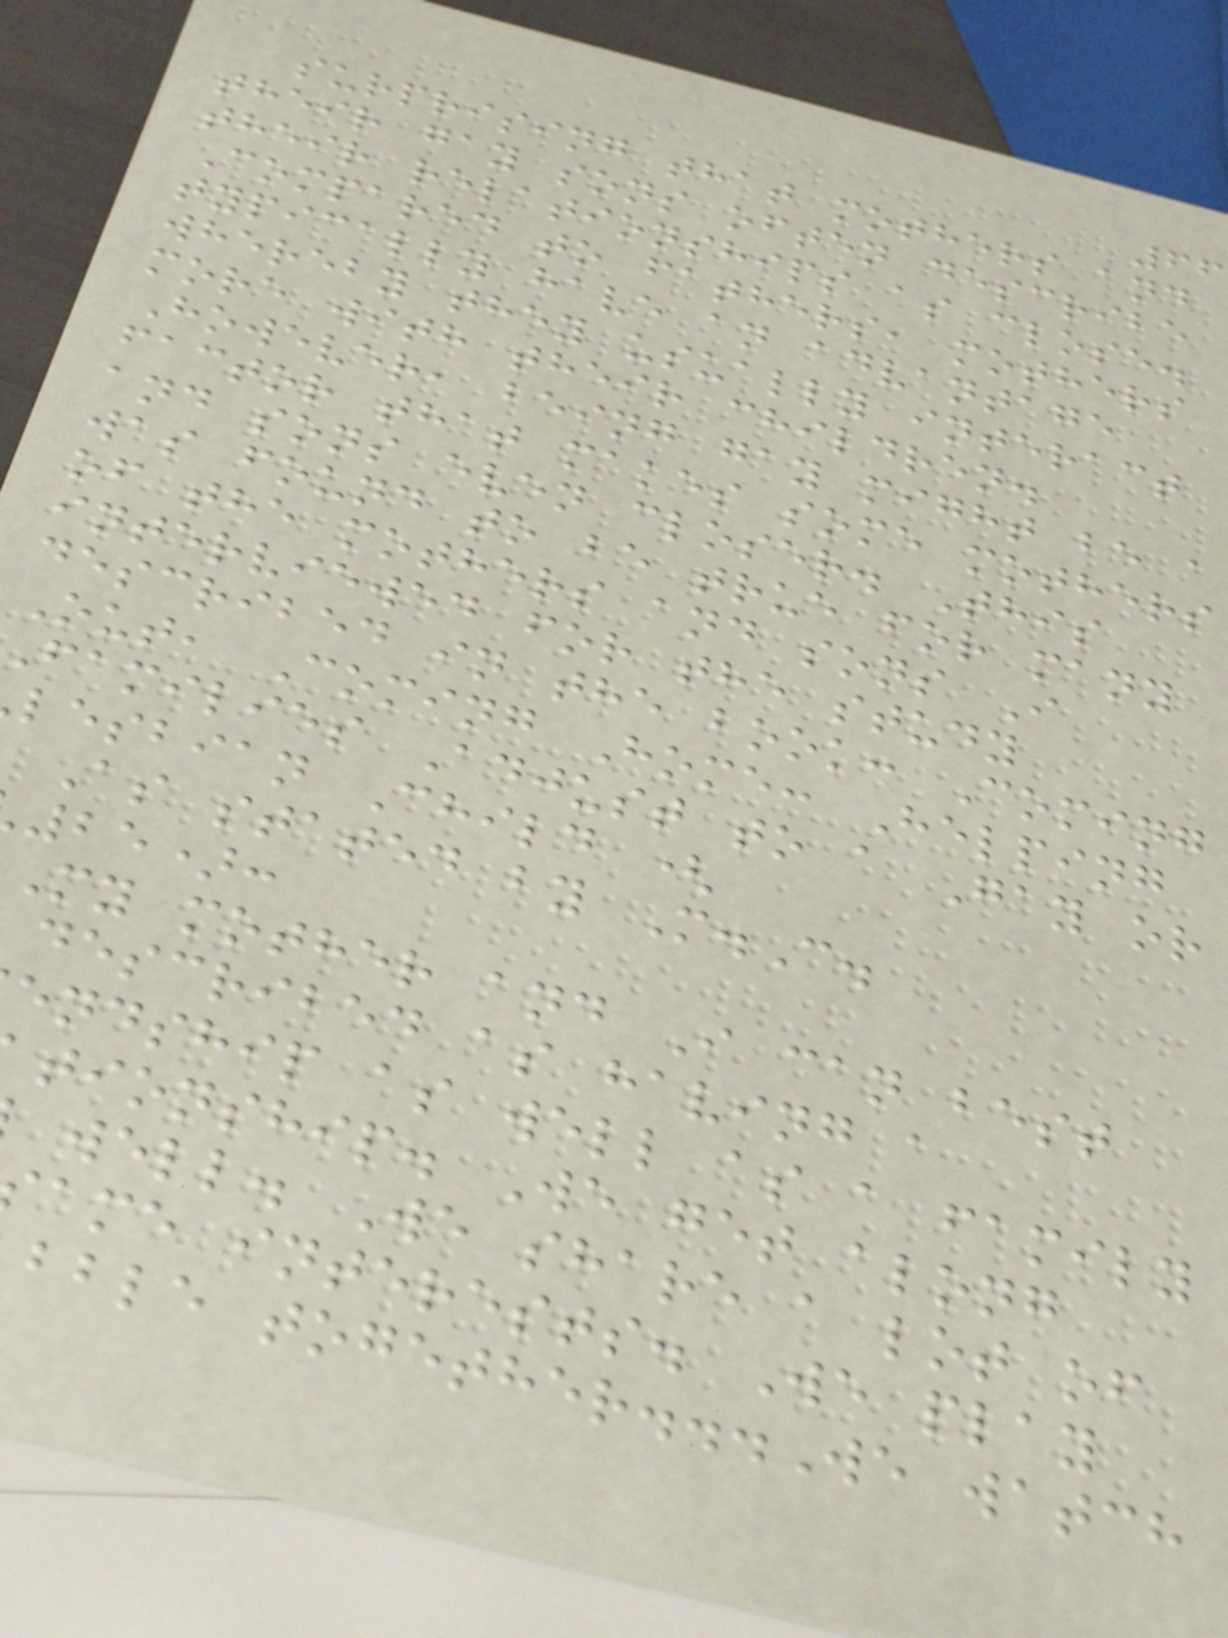66
surprising that mothers and
their gay sons often describe
their relationships as close.
Compared to fathers, mothers
typically have an advantage
whereby they usually interact
more with their children.
However, being gay might be a
factor that makes some mothers
and sons even closer. This
was found to be true for many
of the mothers and sons I
interviewed for the study
described in the book: Coming
Out, Coming Home: Helping
families Adjust to a Gay or
lesbian Child (
As stated by M.C.
25):
My mother and I can best
described as having a
endship as well as a family
tionship. We get along
well. We share a lot of
ame interests. We play
bble together...We watch
